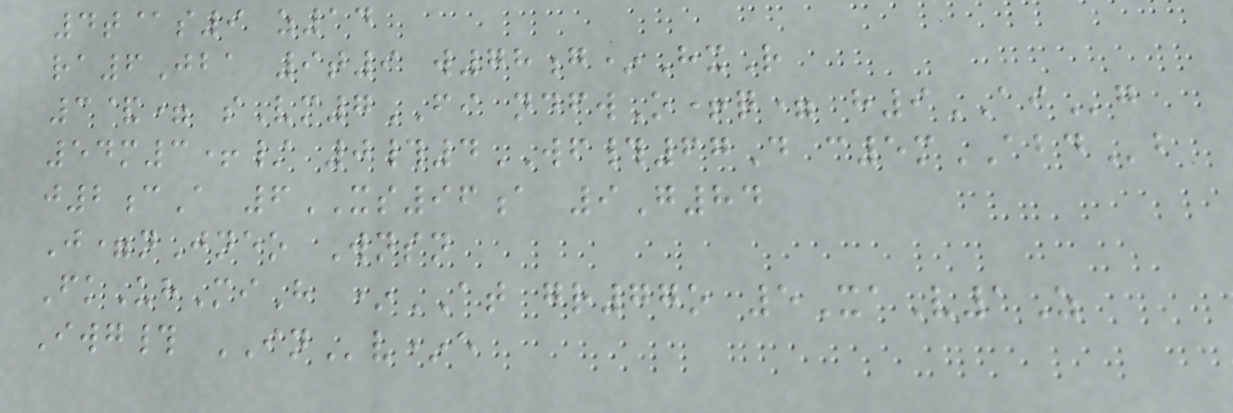4t@s9 z14
ra6Jba 9t9 w78g*HxR
3&= sVm7FI ndfwO+q= h9AIg
54m3+/ 0#4WF#67D c5mABDb
j2cA 6XS96a 9G84
J=nJneo Wnsn
FkUhMiH *AT gr77o 5XaV1Z
Iwg# INv*e
